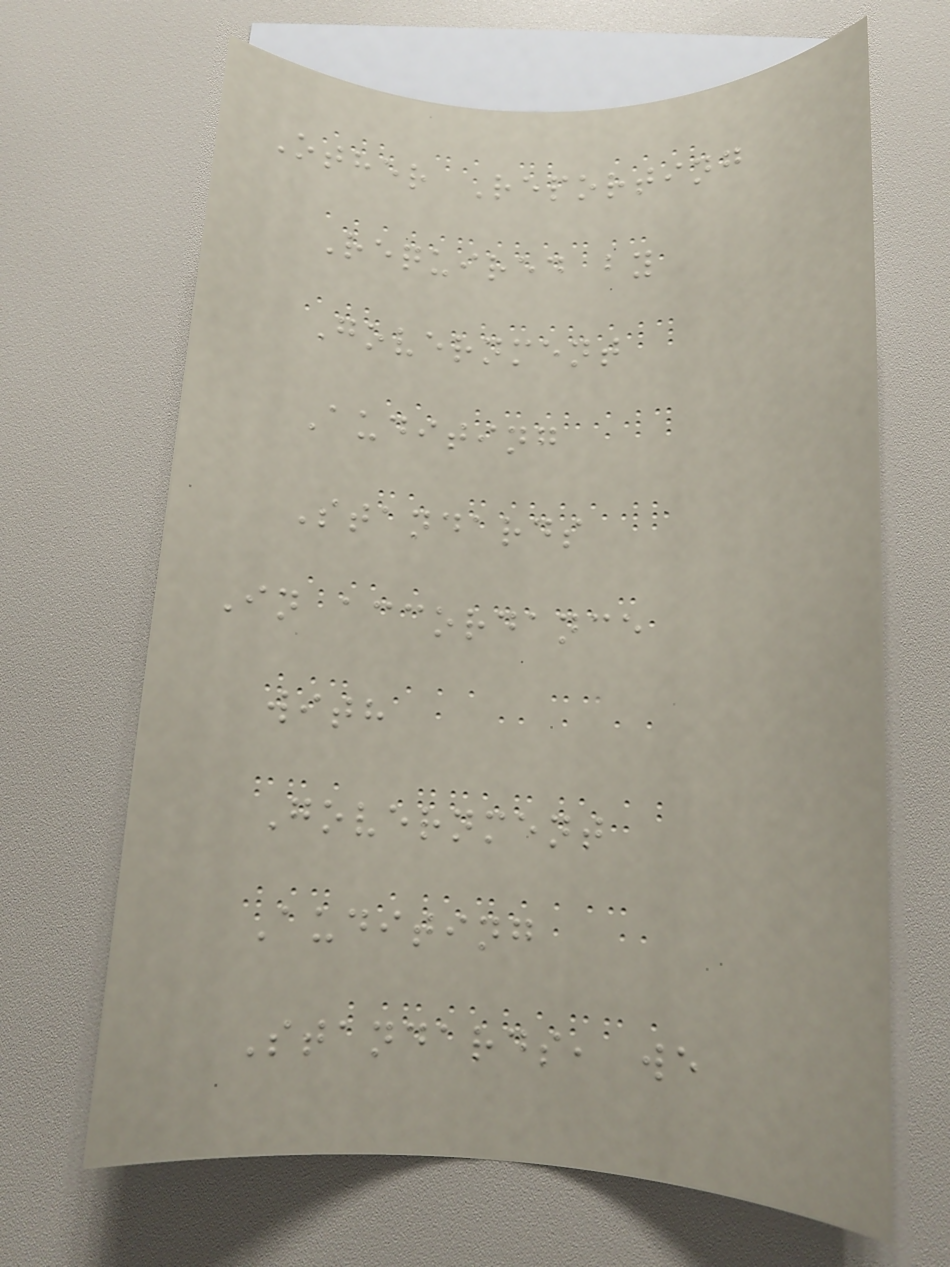Other Reporting
Required by
Government
Auditing
Standards
In accordance
with
Government
Auditing
Standards, we
